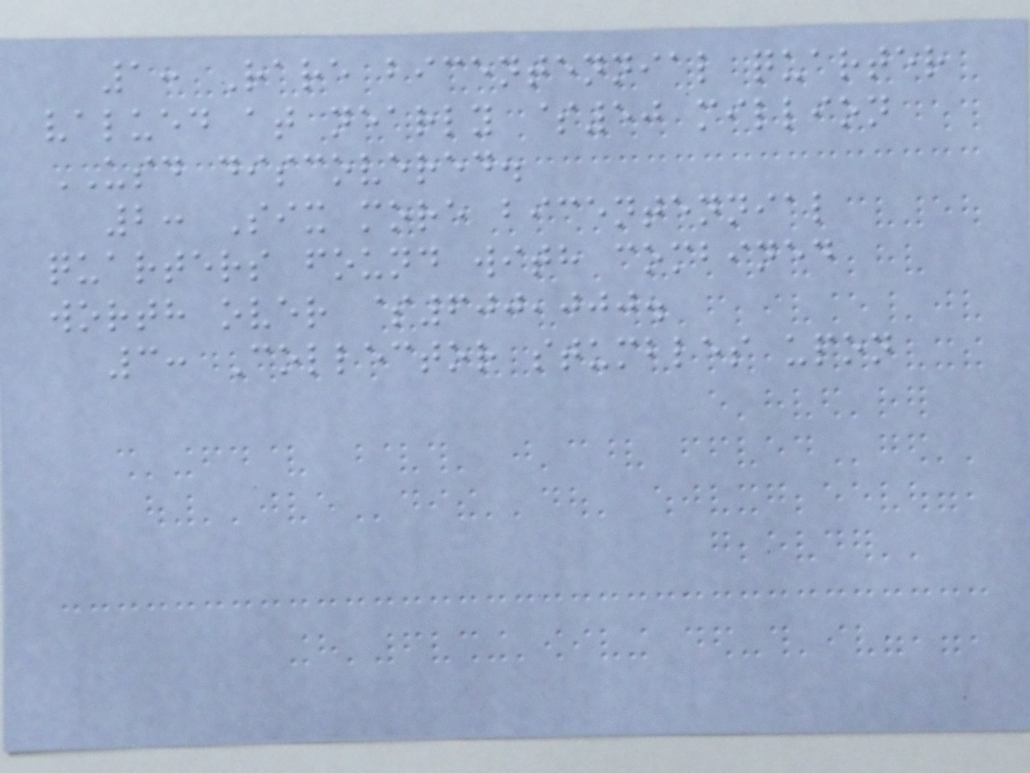1: Rare bicentennial quarter
valued at nearly $50 million
USD discovered.
2: Six more bicentennial
quarters found with combined
worth over $600,000.
3: Collector stumbles upon
